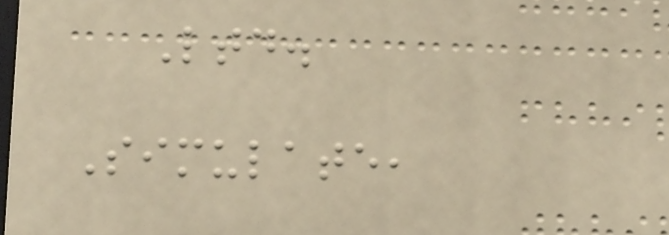Ltd.
Simulate,
